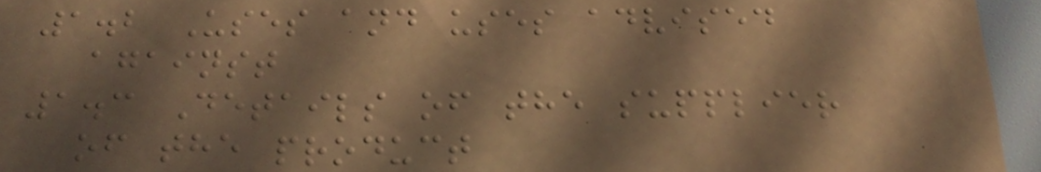1.2 Uses and uses advised
against
1.3 Details of the supplier
of the product
